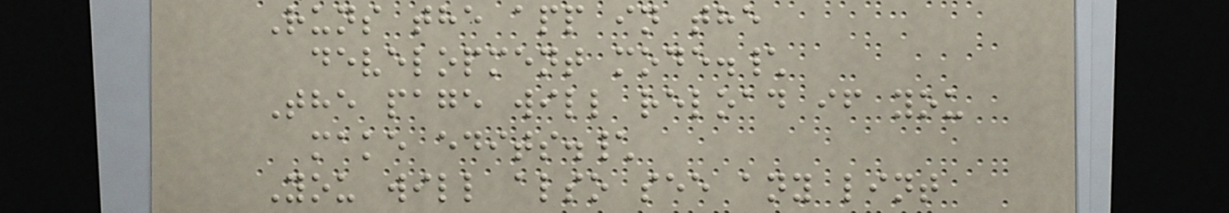Runs the app in the
development mode.\
The page will reload if you
make edits.\
You will also see any lint
